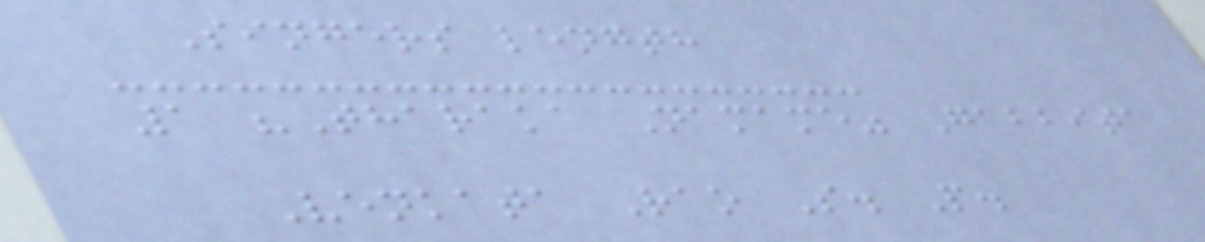Singers length
1 "Tharaka Namame" Gabbita
Venkata Rao S. P.
